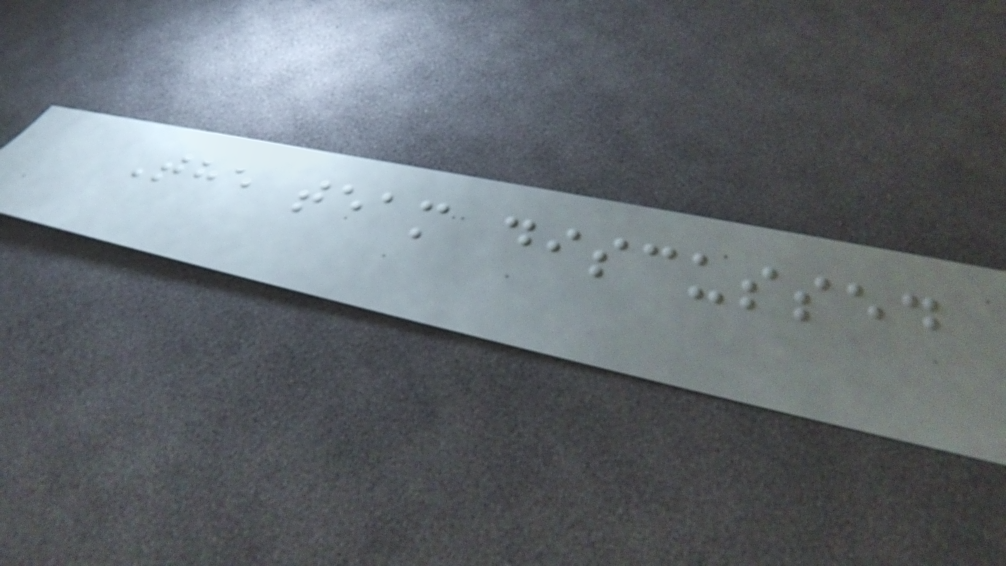The team discussed
